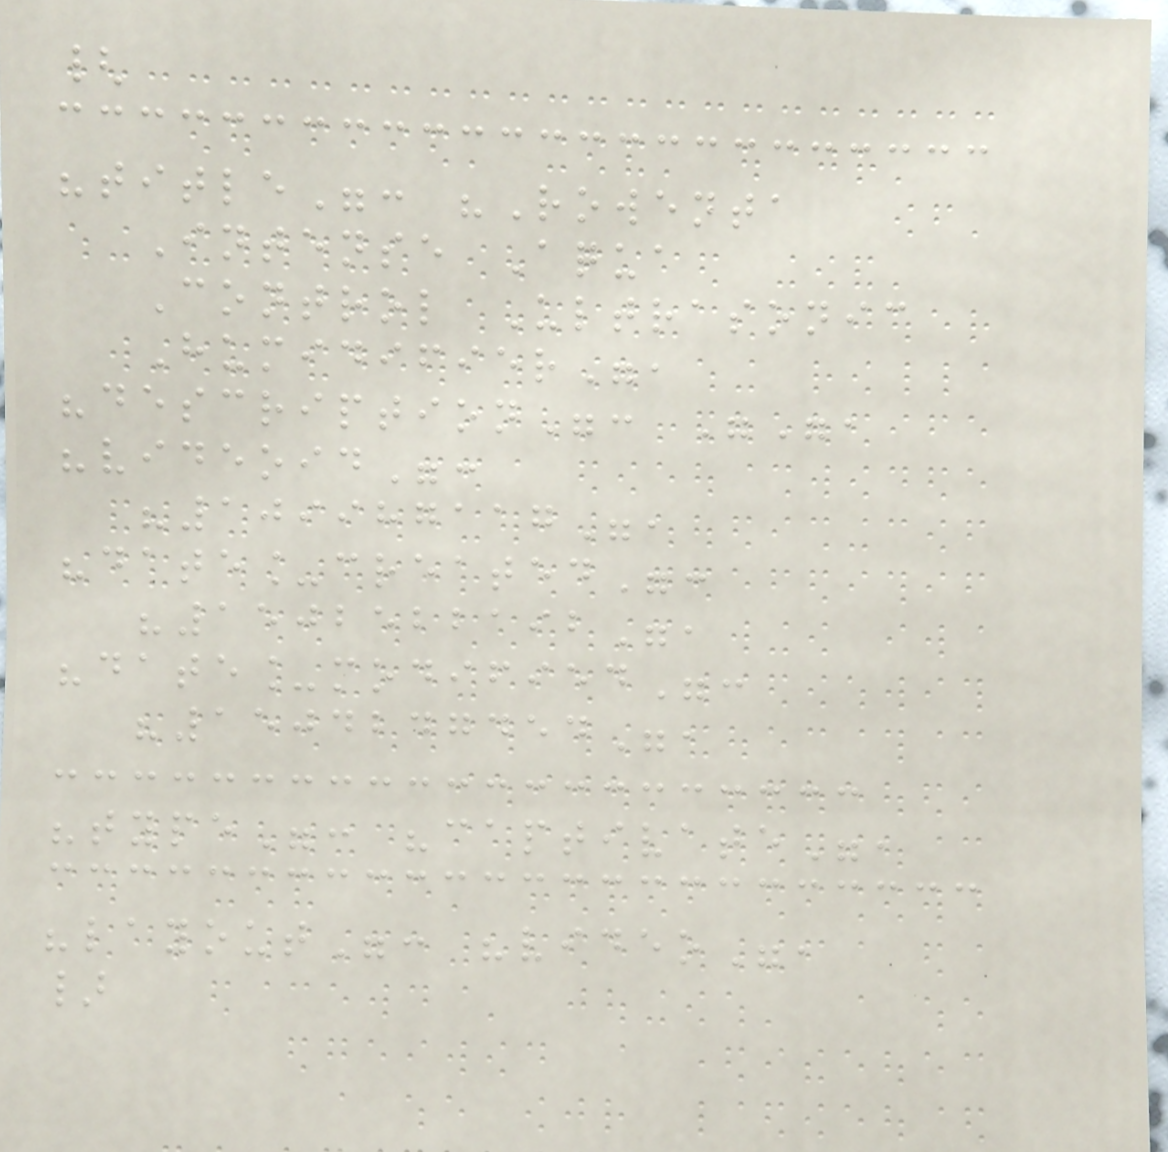{
"title": "Rowenta
Intense Aqua
Control Ultrasonic
Humidifier",
"description": "",
"videoid":
"109987117",
"date_created":
"1502522192",
"date_modified":
"1504247454",
"type": "captivate",
"layout": "video",
}
